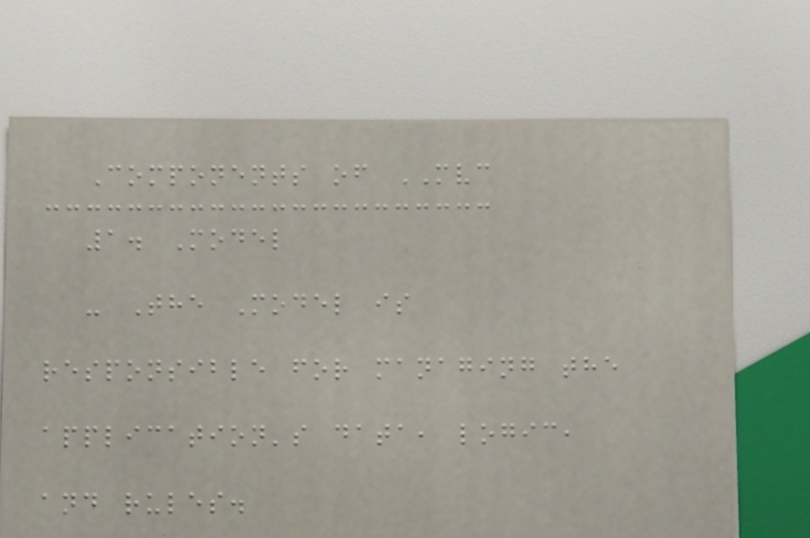Components of MVC
1. Model
- The Model is
responsible for managing the
application's data, logic,
and rules.
